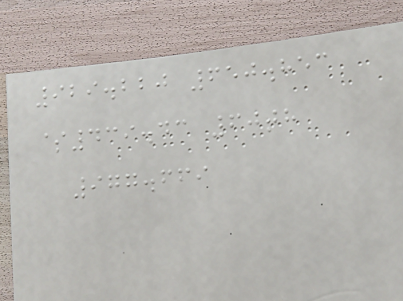929.220 650.853
$439.43 60th
977.669
